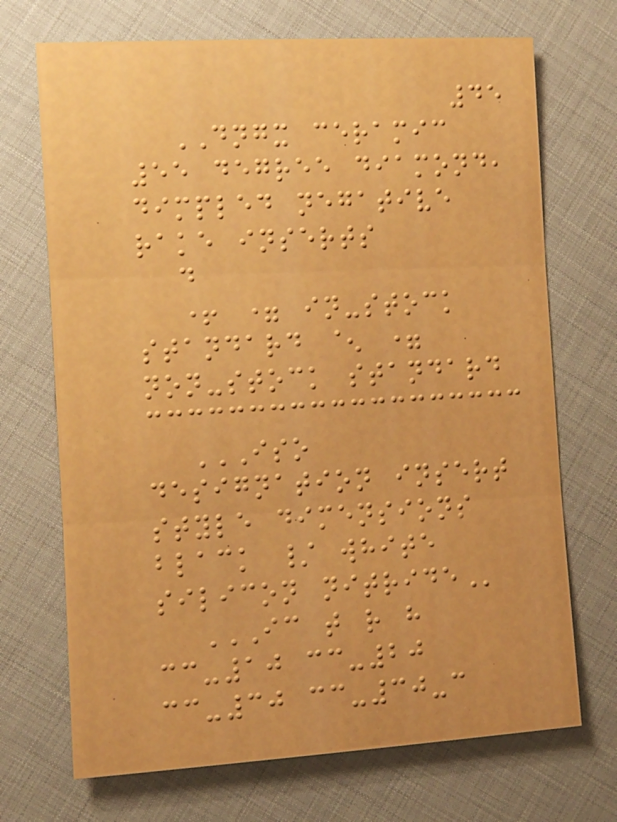45
DNGX ceramic
55 degree diamond,
dimpled negative
rake inserts
d
+ = in-stock
standard ^ =
non-stock standard
ISO
DESIGNATION INSERT
STYLE DIMENSIONS
BLACK / WHITE
SILICON NITRIDE
IC T R H
CC-10 CC-20
CC-30 CC-30-C
